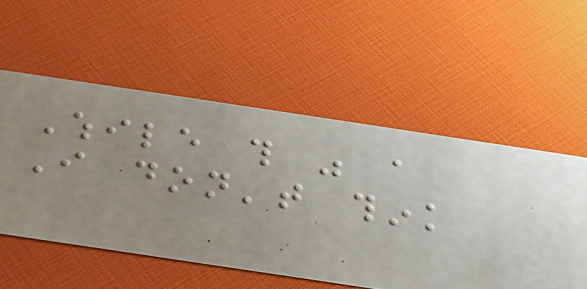While this was a
I don't think
